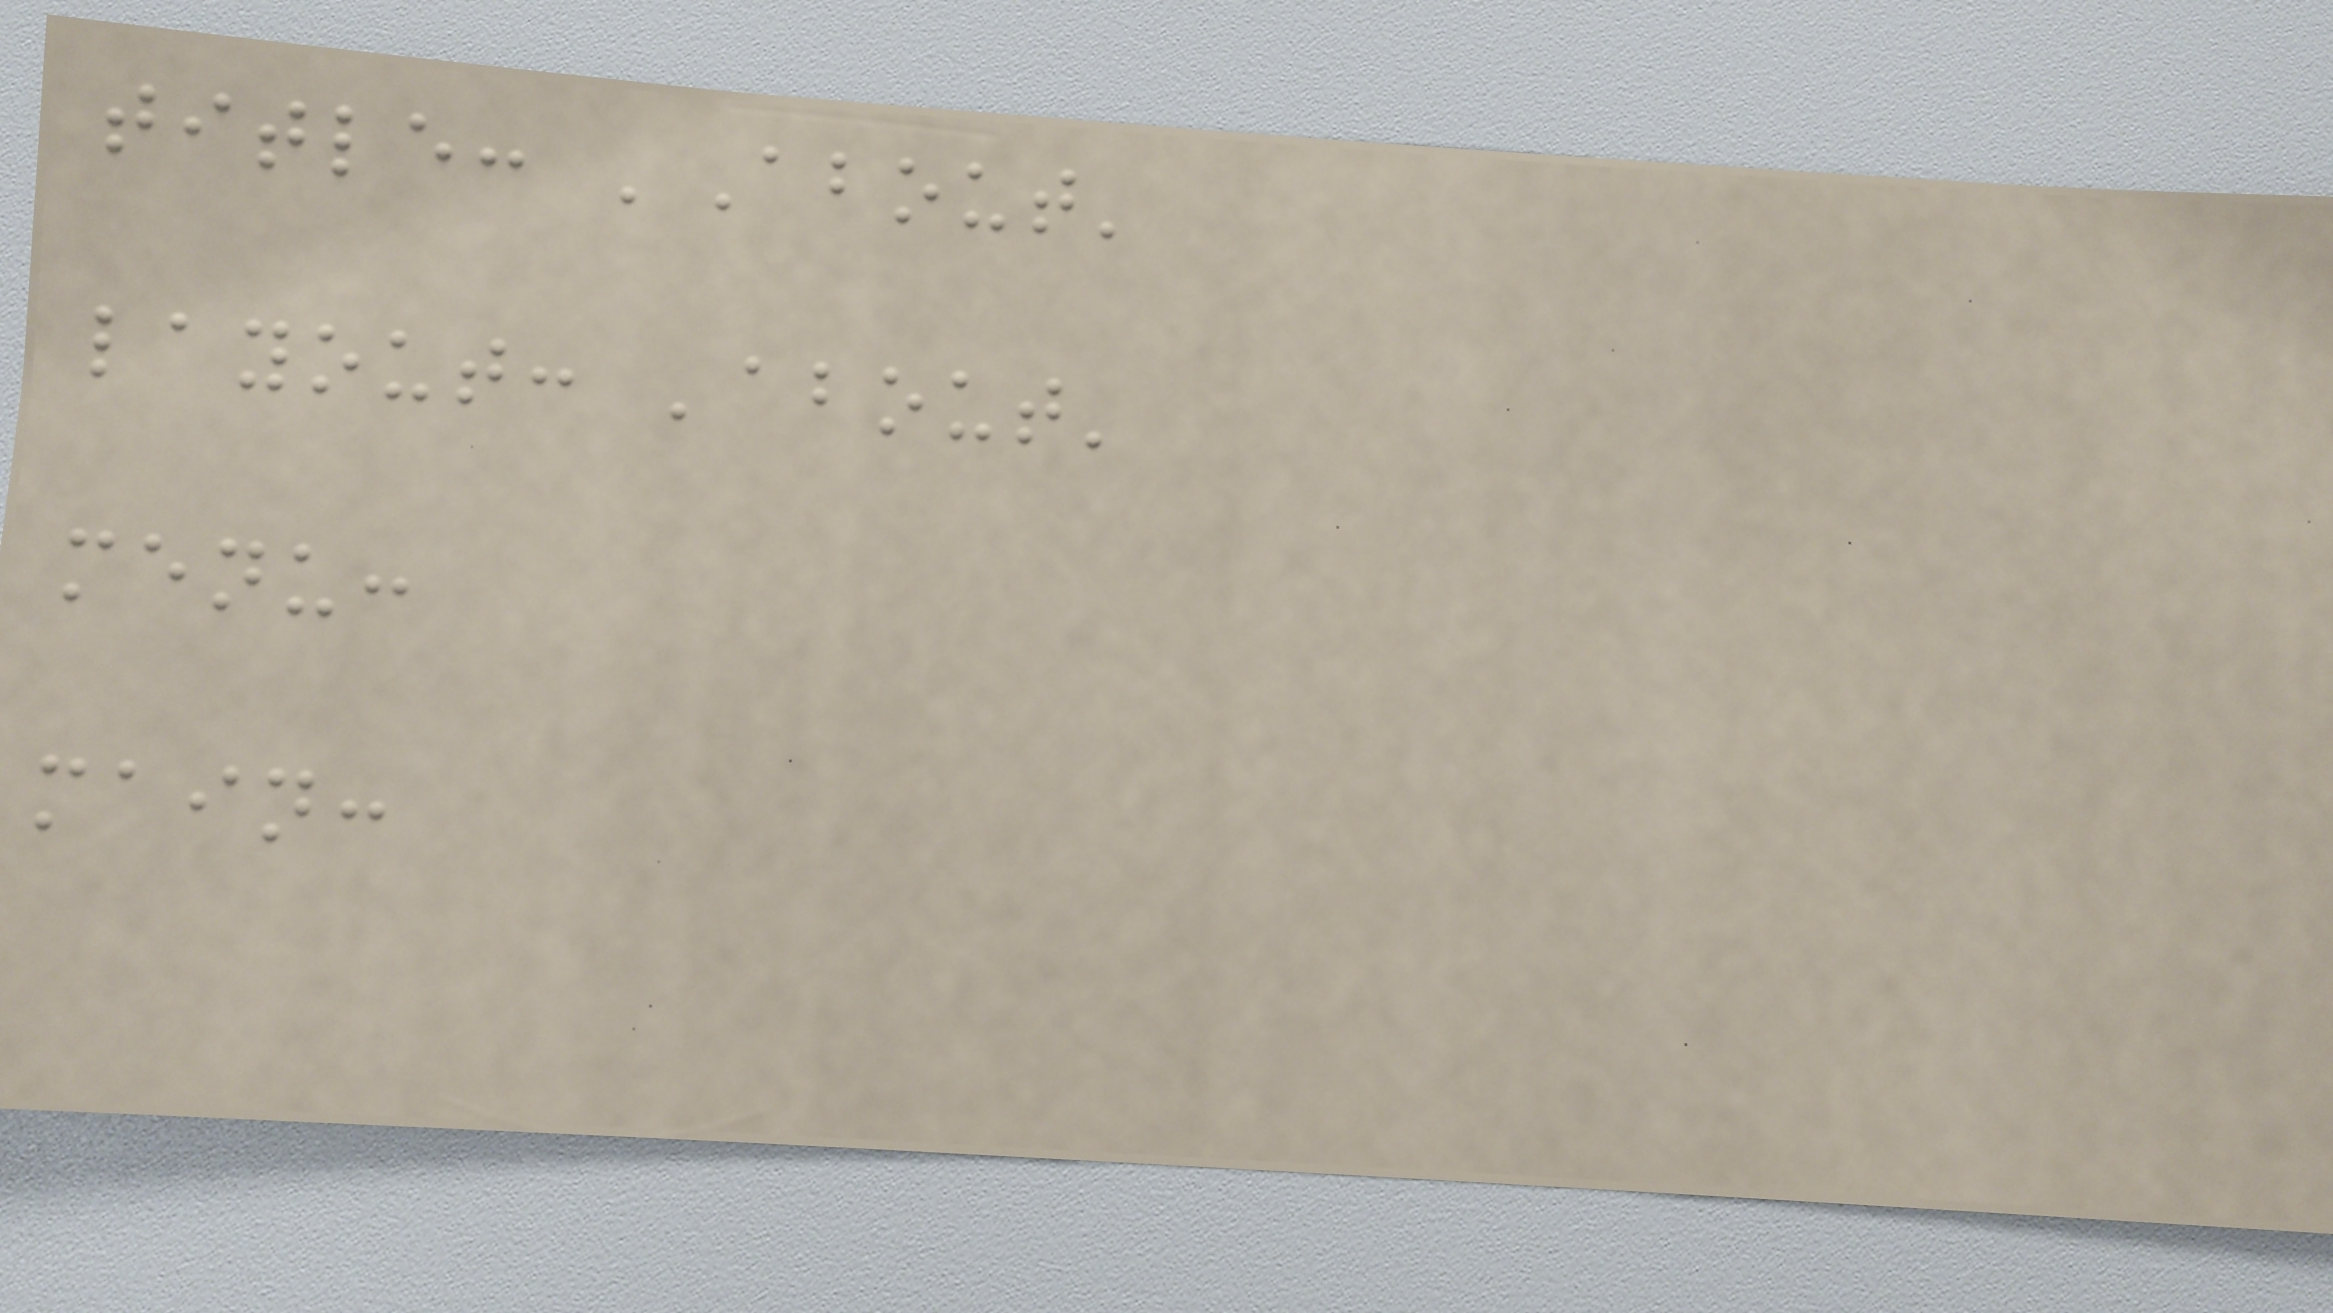title: 'About'
layout: 'about'
menu:
main:
